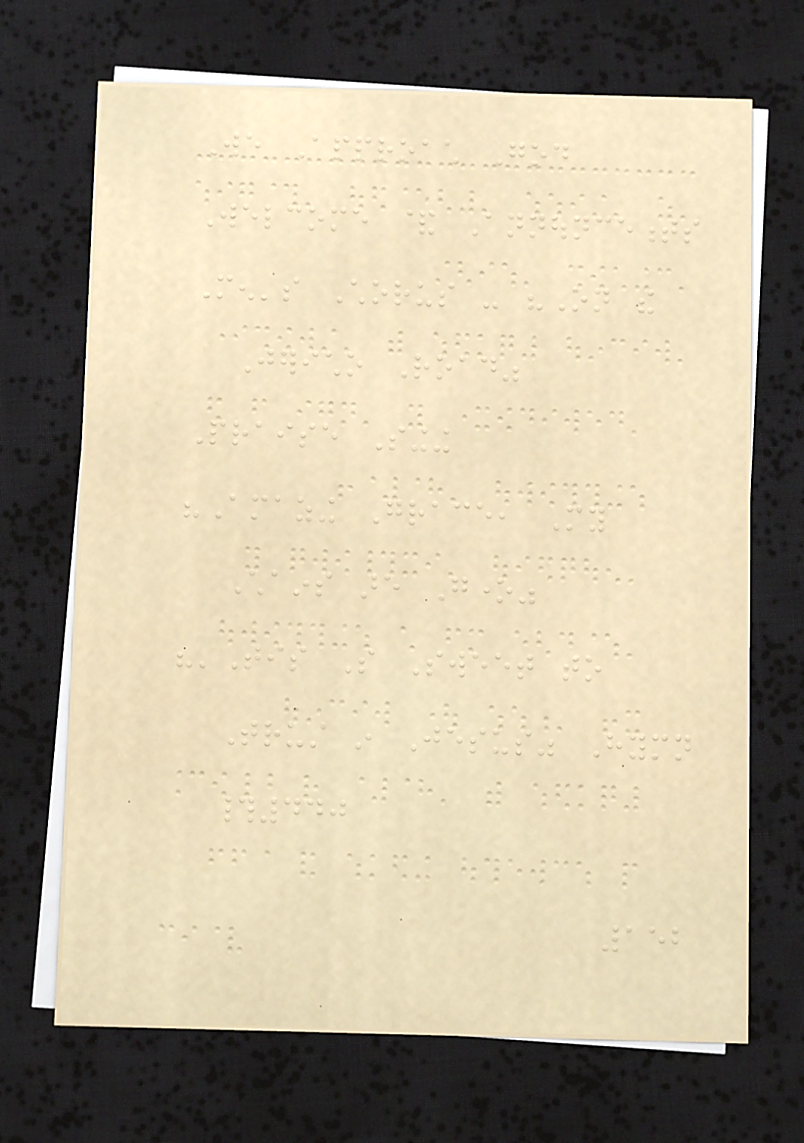We Approach God
Welcome & Announcements
Men's Chorus - "On the
Jericho Road"
Praise Singing
"Amazing Grace, My
Chains are Gone"
"'Tis So Sweet to
Trust in Jesus" Hymn
#440
152
